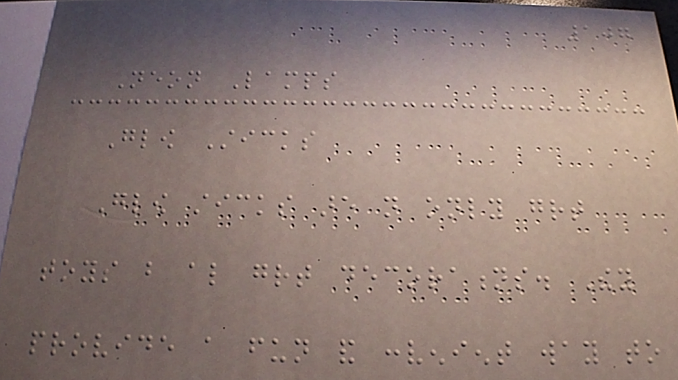107
Neon Lamps
Glow Sticks
Glow sticks are not only great
toys but also great decorations. They
provide a fun and convenient way to
